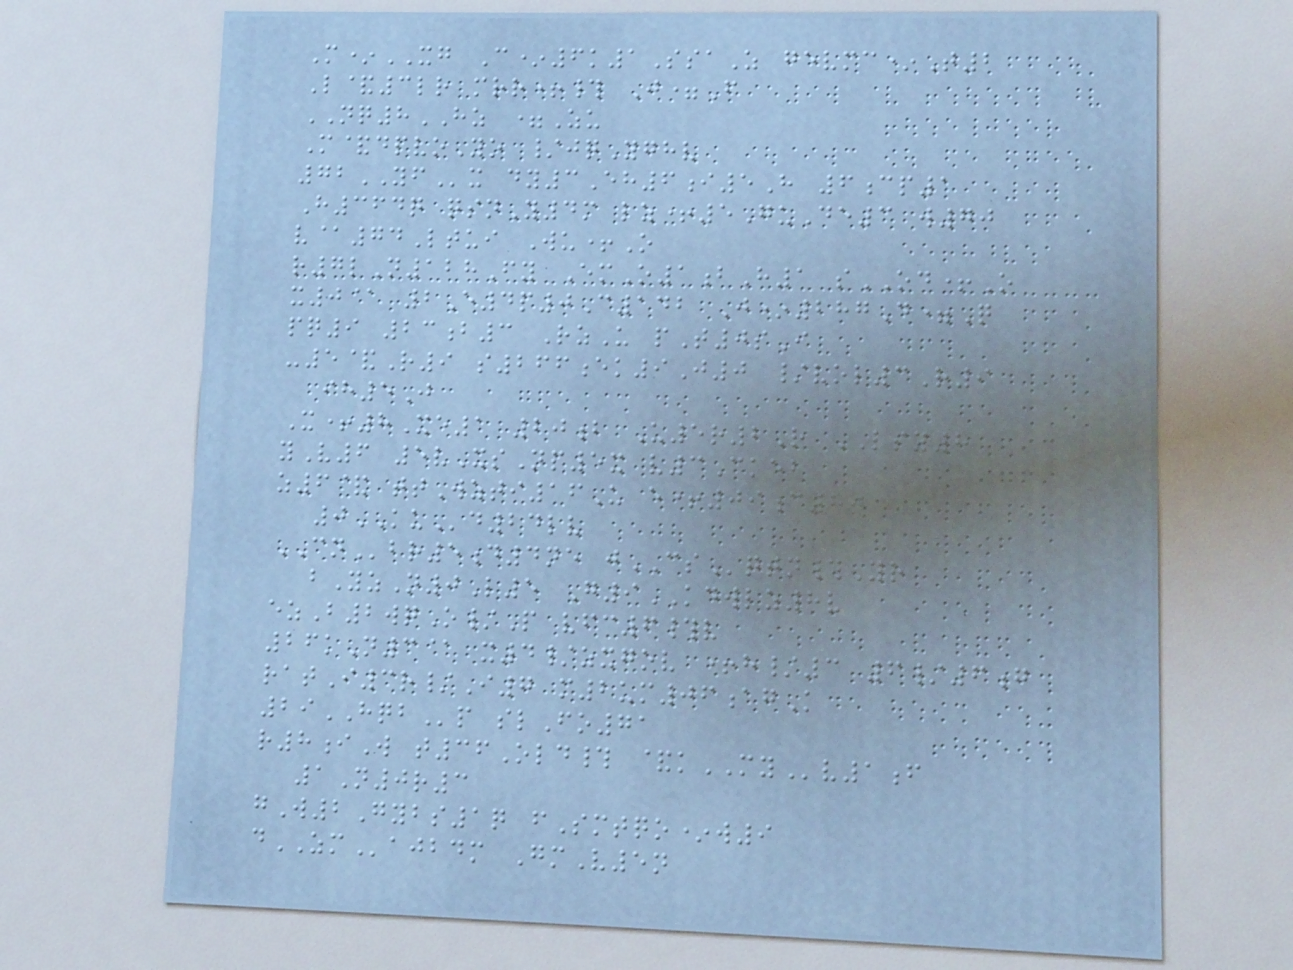M*XG C*6k1SsaZ gevmc*T2
L&3lr mrr+# J=F
NQ8HZ =Zu
M&dpvoYo /jqYghv
72YFx dy3Eh6i5H 6cp1
H364q qsnY4m lz+5GuDe3 w70
v@74Ltui Wu+O
r7lN128Fy EmO1bH1 sOD+O
x0@ 2E4p0C142 J*287D=Q
pq9 23b3 RzU pT0sI
-5&R9 s266ek9J0 /vol3R9
ih5J
X+8Xe1 20b U5r2R LSY8
yV6 5vXsNp5x v3Ckeb
z6& ttWzti16U e+09c8t
0KUd24lv
CNbr5d4ne jCSqtn#Yr
bYzN0L5 G9KDWLZ8v
ezB2wqO/P vfc6#v
26kN3@ x4/zxgov +h/3 6/6g
ratI3r/I7 m2um06agK
29HQBp slFo71
r8iW t36Old# &kMYv1f
1N0r3
gW2Gybs1q fSmtqo*w9
dZMajbdm GmV5n
